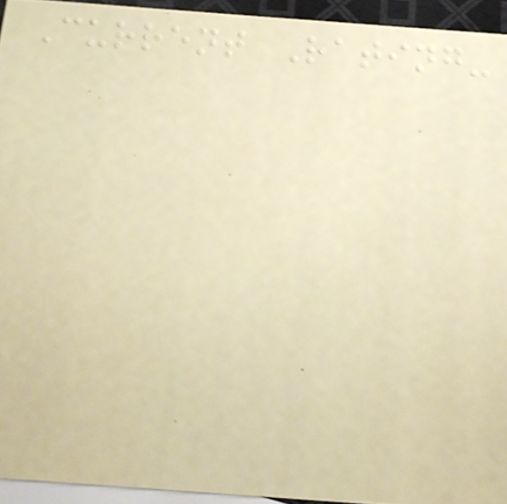Current Rating-
